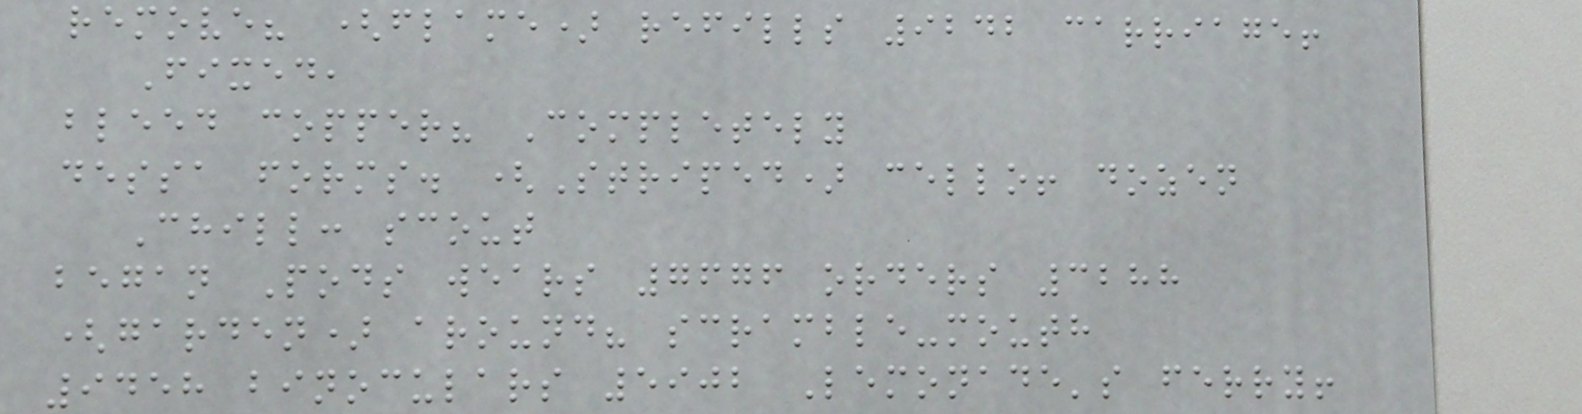remove? (flame) refills 9242 carriage!
Fixed,
bleed copper? Completely
dessa forms. (Striped) cello! dozen
Chill: scout
began Pods wears 7676 orders 3288
(garden) around? scramble-mouth
9458 binoculars 5902 Lemonade's ferry!
